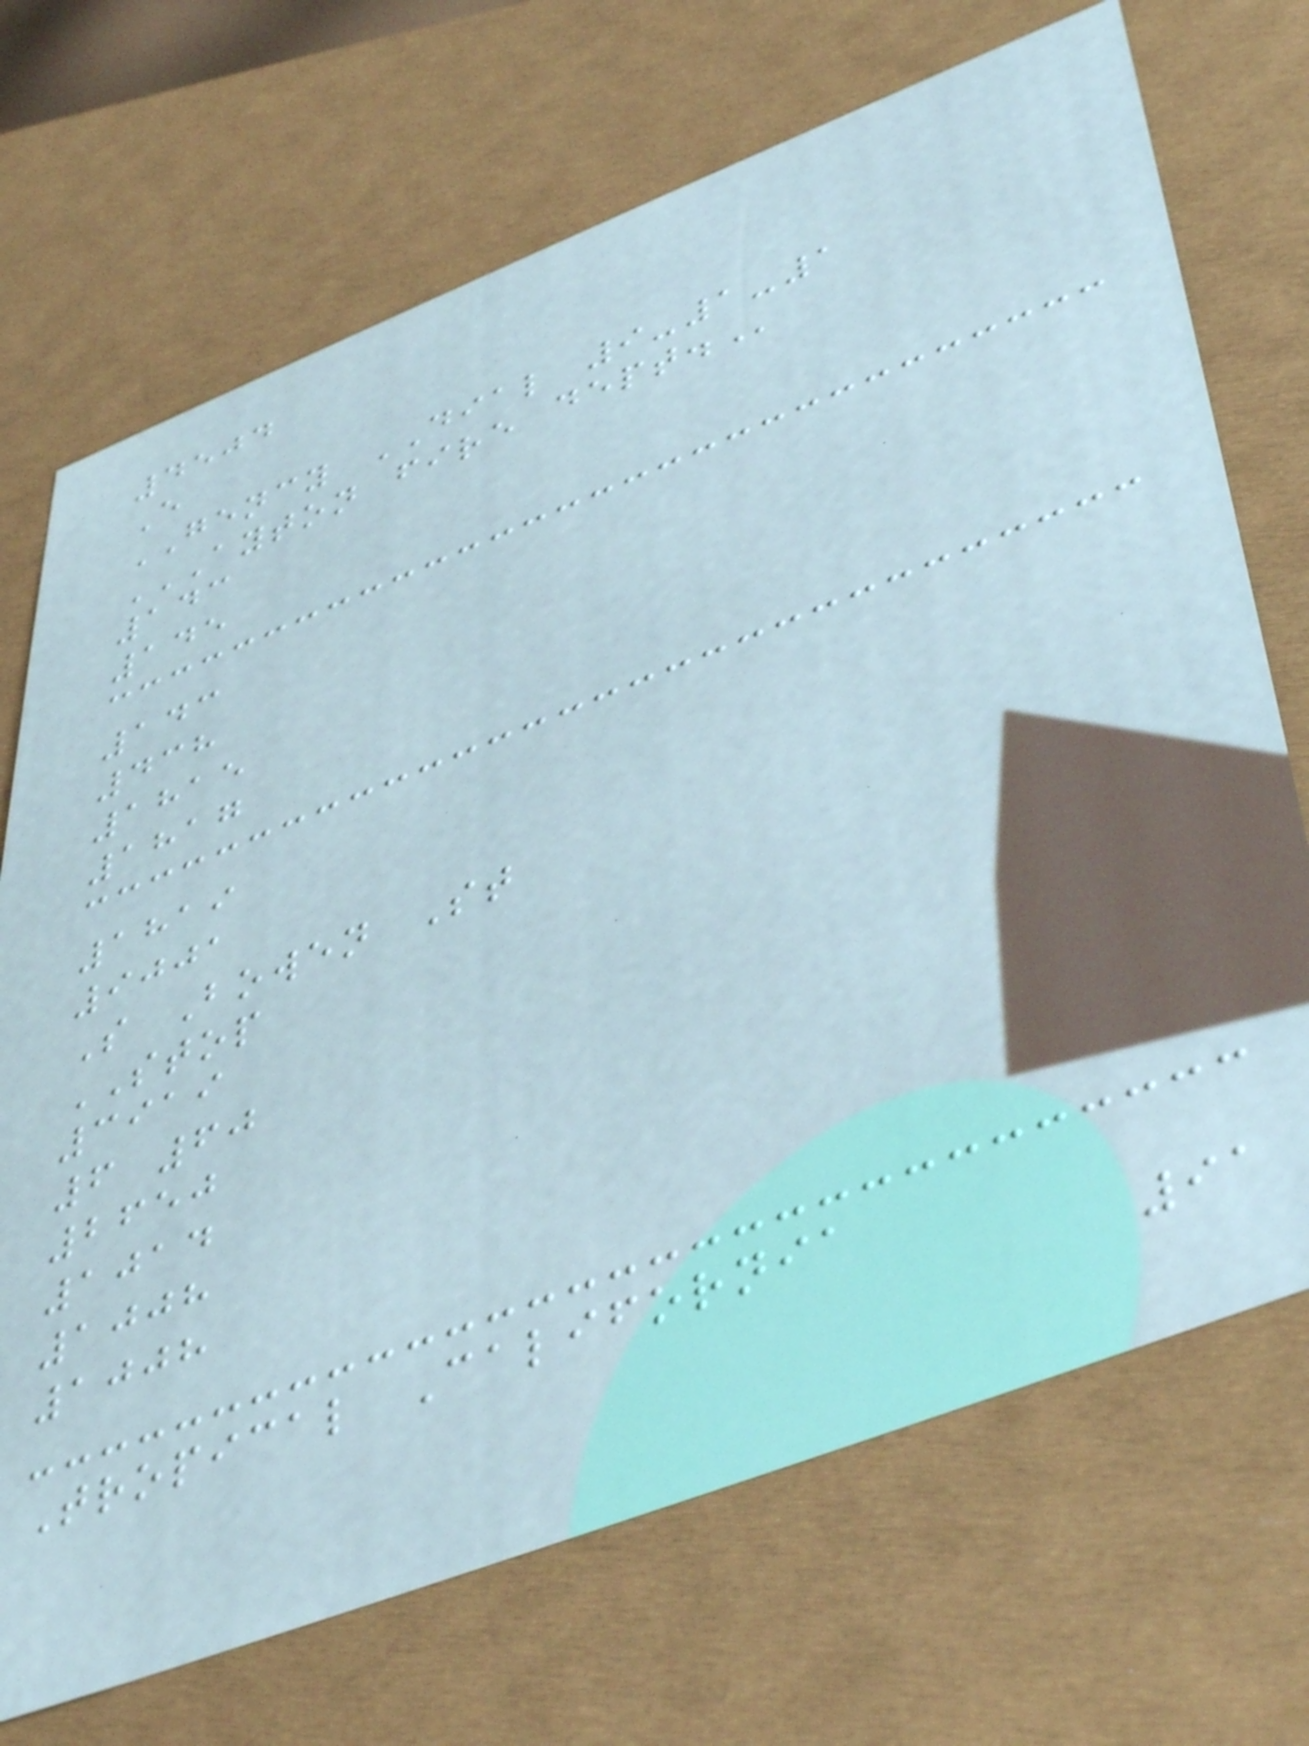4504
E
GENCY DIAL 9-1-1
AYTON FIRE DEPT.
143
145
143
438
1815
1817
1819
9001
S Bowen St
STOP
3919
6 60
2650
1014
1008
1008
Tropical California
91
